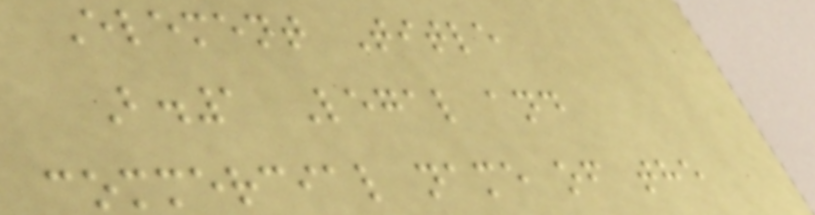Element Title
B.1 Legal and
commercial name of the
